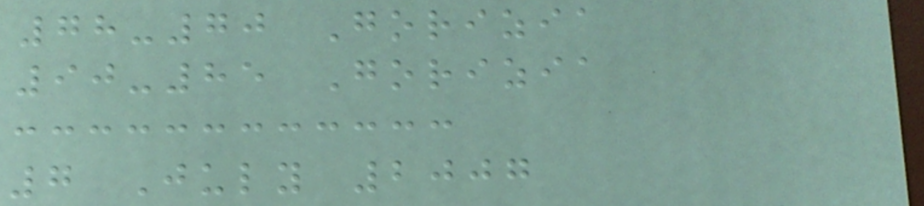78-70 Gorizia
90-85 Gorizia
7 July 2007
